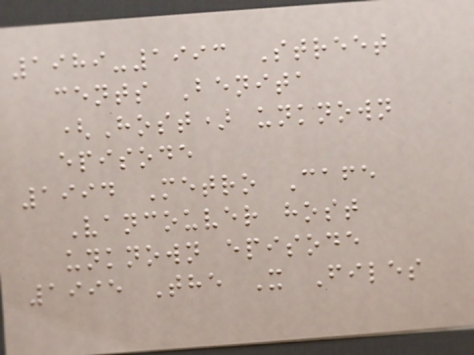1989-1993 Street
cents Benita
(Host) unknown
episode
1994 Metro Cafe
Vancouver host
unknown episode
1995 The X Files
